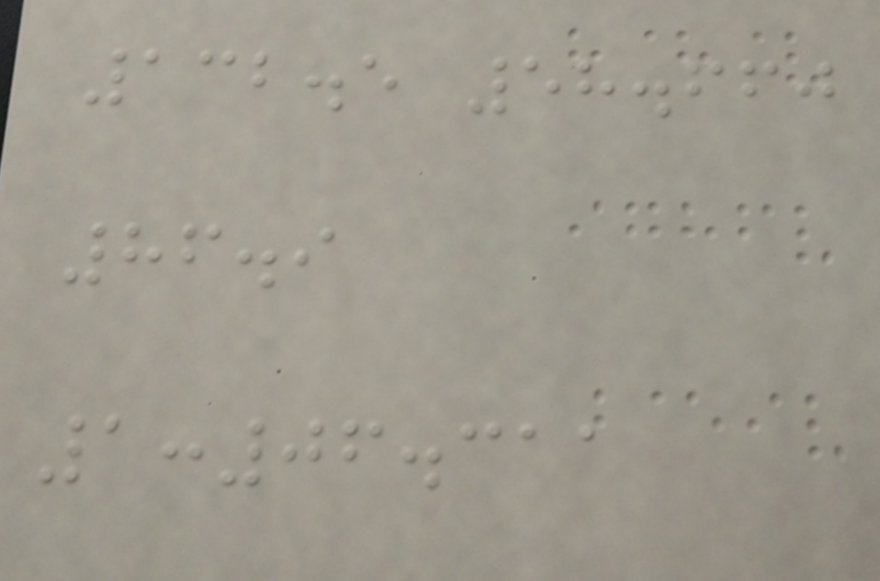132.5 58.660
86.9
1:06.311
